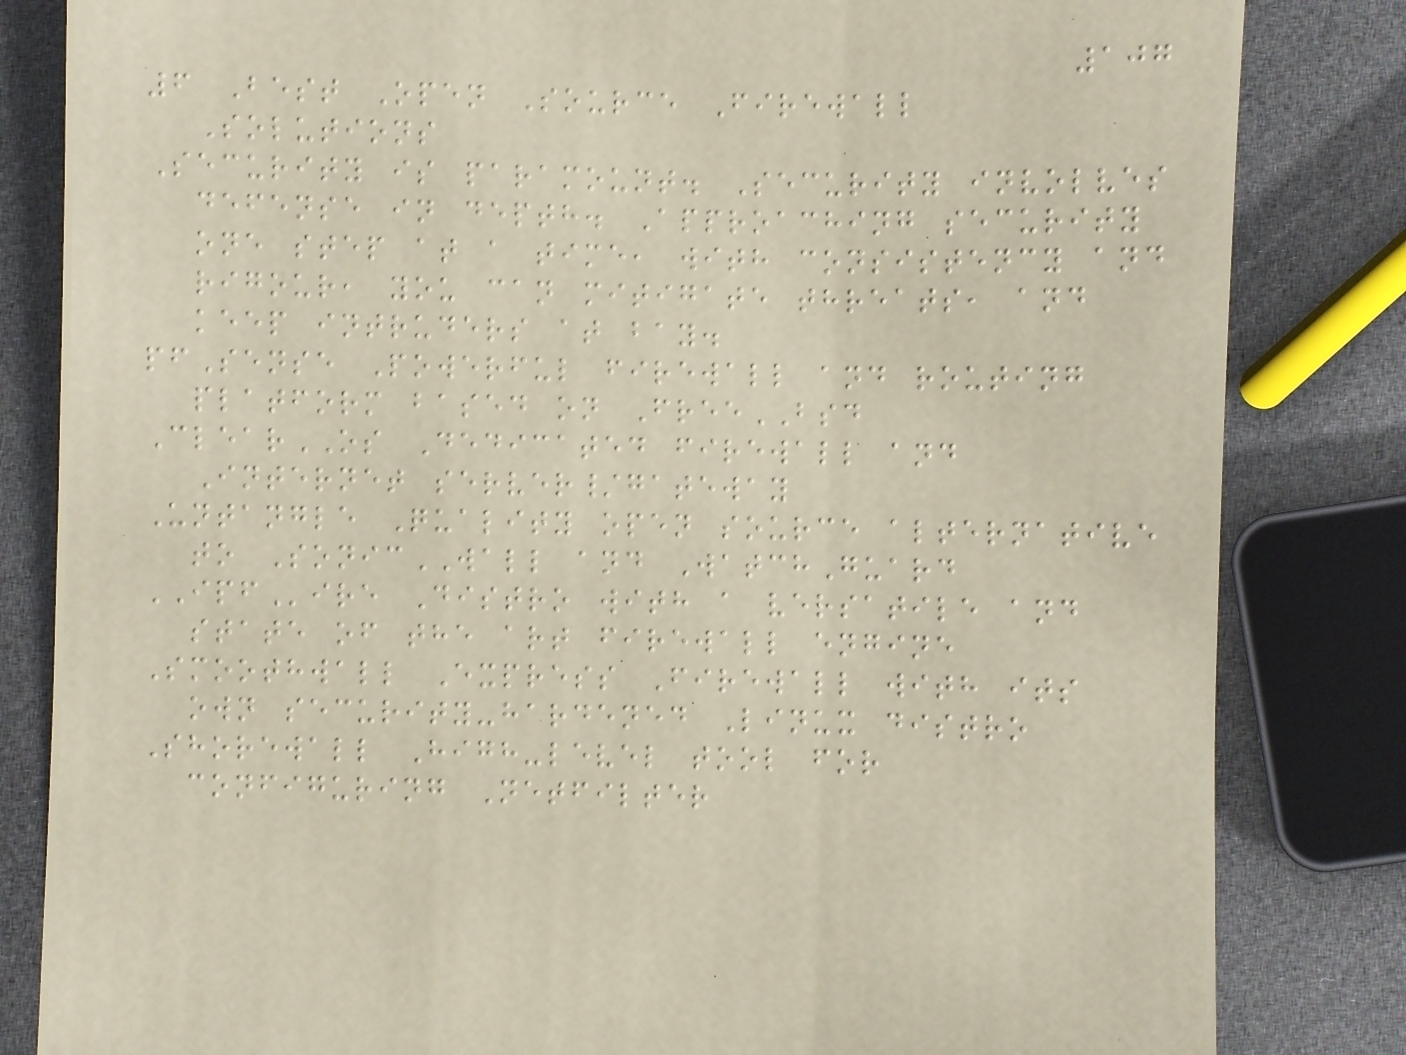107
6 Best Open Source Firewall
Solutions
Security is paramount. Security involves
defense in depth. Approaching security
one step at a time, with consistency and
rigour, you can mitigate threats, and
keep intruders at bay.
pfSense Powerful firewall and routing
platform based on FreeBSD
ClearOS Dedicated firewall and
Internet server/gateway
Untangle Quality open source alternative
to SonicWALL and WatchGuard
IPFire Distro with a versatile and
state of the art firewall engine
Smoothwall Express Firewall with its
own security-hardened Linux distro
Shorewall High-level tool for
configuring Netfilter
